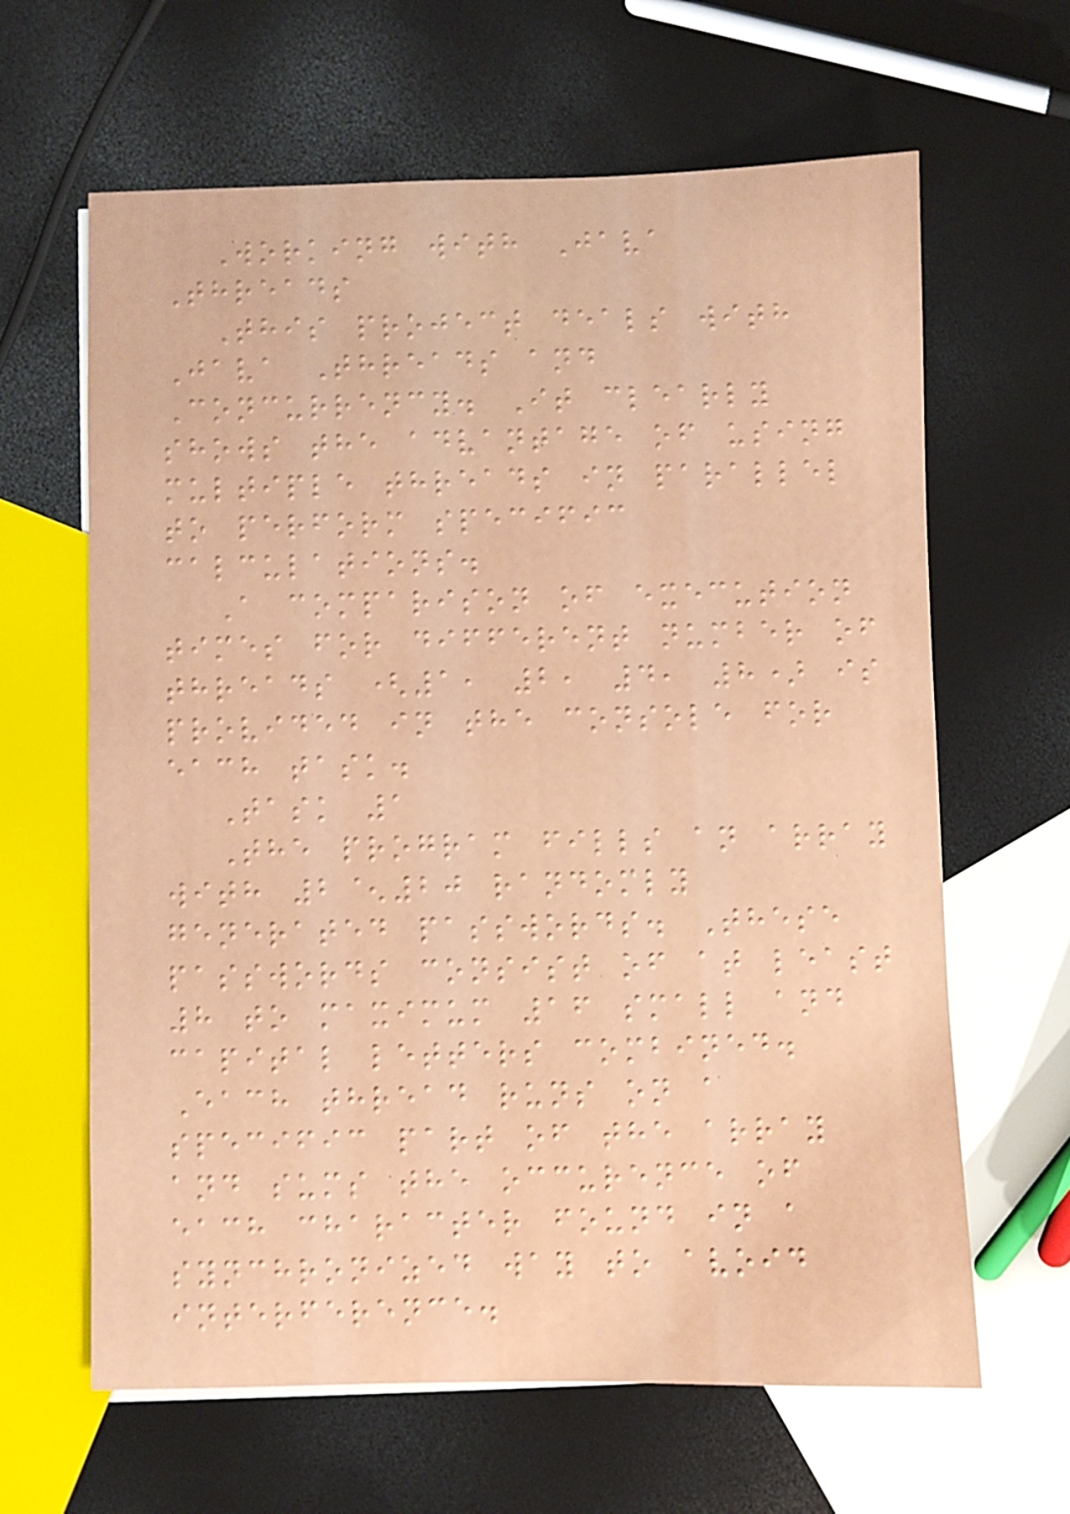Working with Java
Threads
This project deals with
Java Threads and
Concurrency. It clearly
shows the advantage of using
multiple threads in parallel
to perform specific
calculations.
A comparison of execution
times for different number of
threads (1, 2, 4, 8) is
provided in the console for
each task.
Task 1
The program fills an array
with 2^20 randomly
generated passwords. These
passwords consist of at least
8 to maximum 16 small and
capital letters combined.
Each thread runs on a
specific part of the array
and sums the occurence of
each character found in a
synchronized way to avoid
interference.
